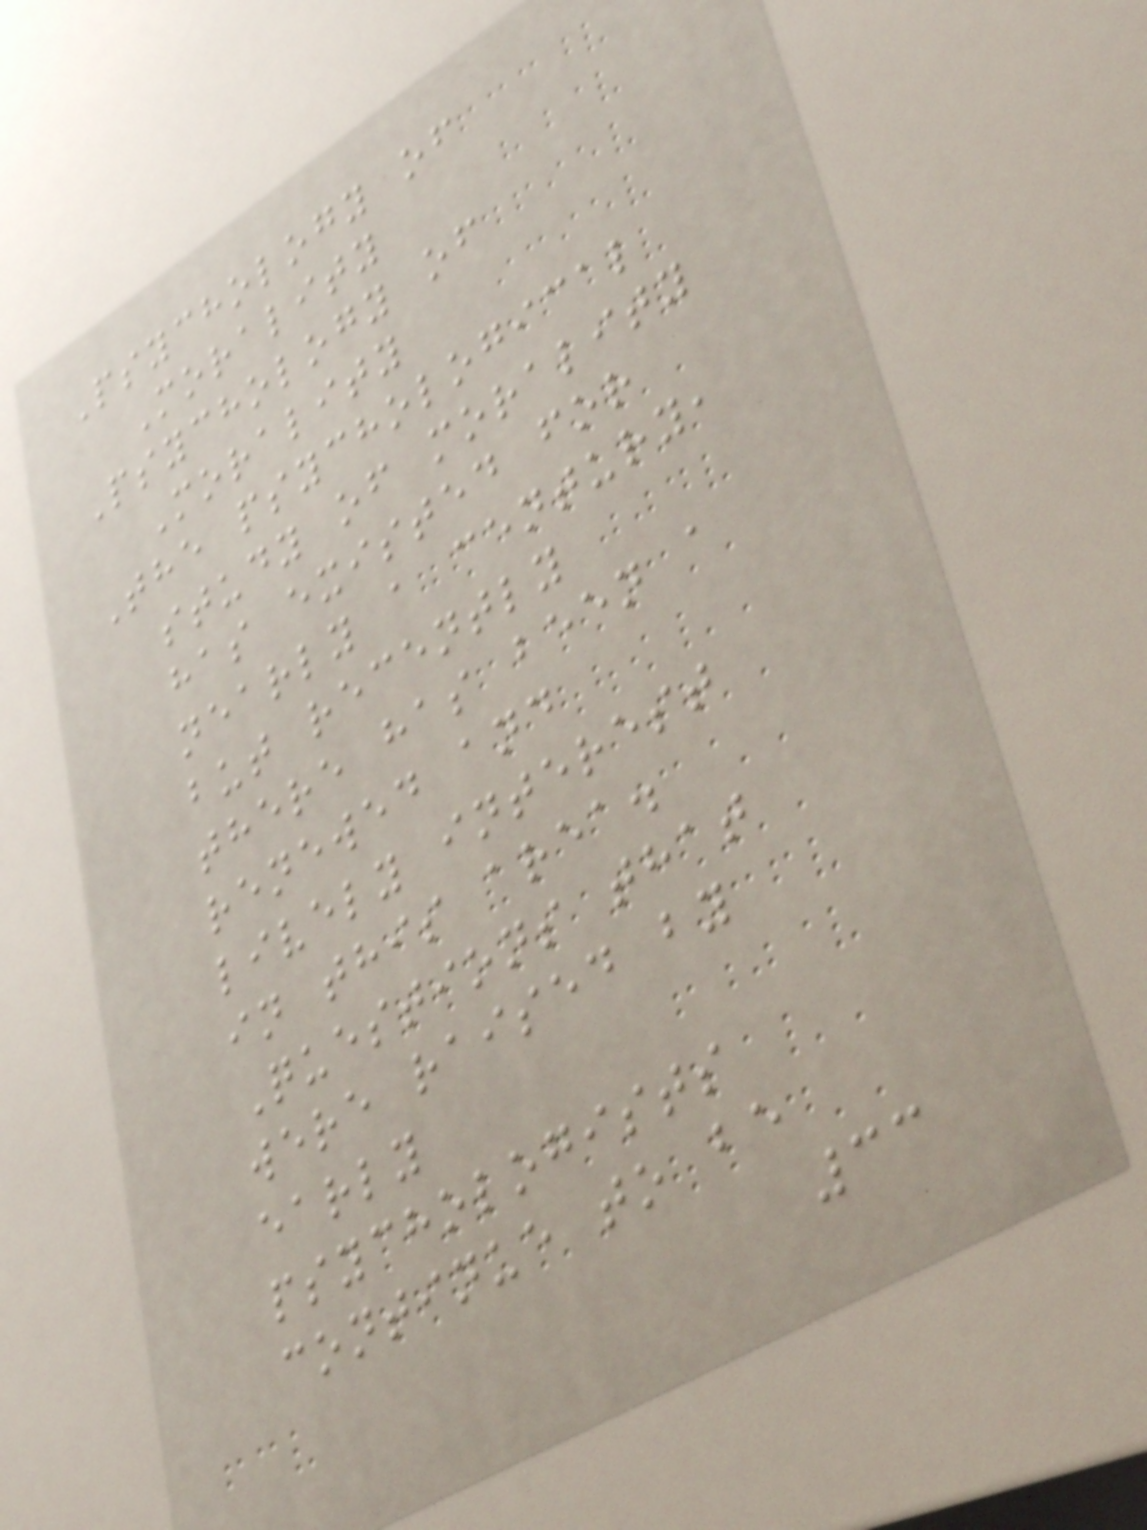Psychology of
Morality
Psychology of
Morality
The psychological
study of morality
has existed for
nearly a century,
but recently
there has been a
renewed and
lively interest
in this area.
Questions that
were raised by
early
psychologists
continue to be
33
